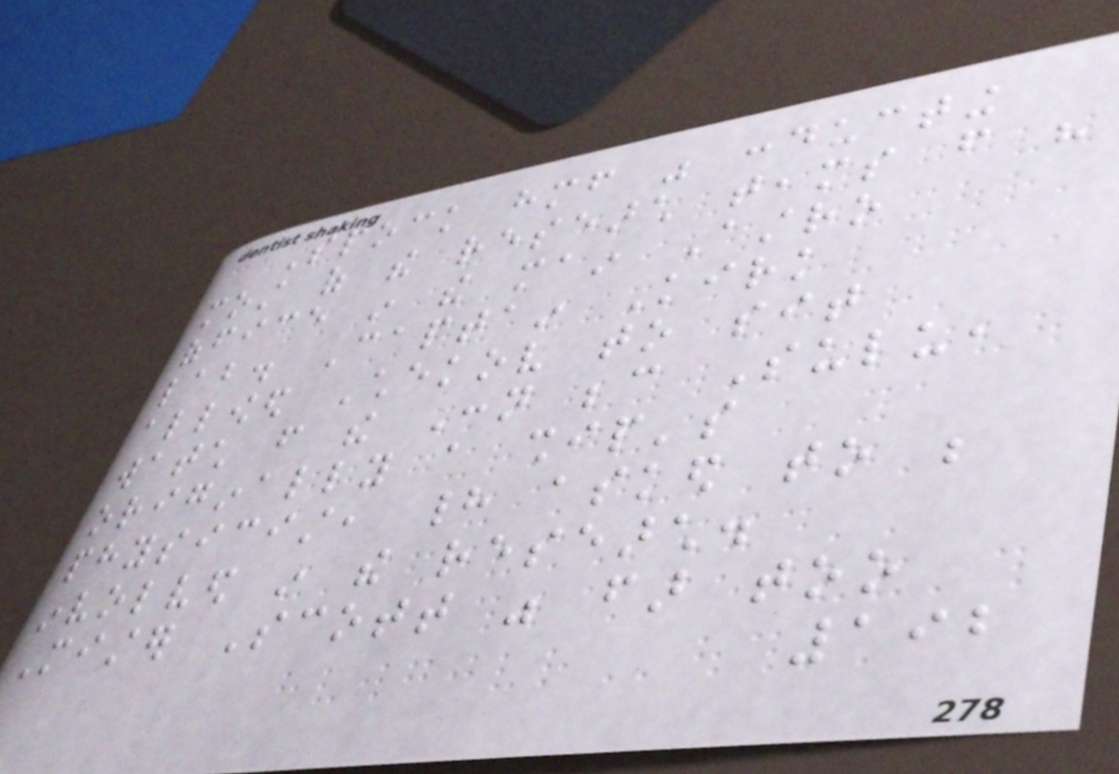Spock himself was conducting
most of the research teams from his
office in the main Astro
lab. Captain Kirk
allowed Chekov to sit
watch from the Conn because Sulu,
originally a ship's
physicist, had asked to be
involved in the research.
Mister Scott was far too
192
